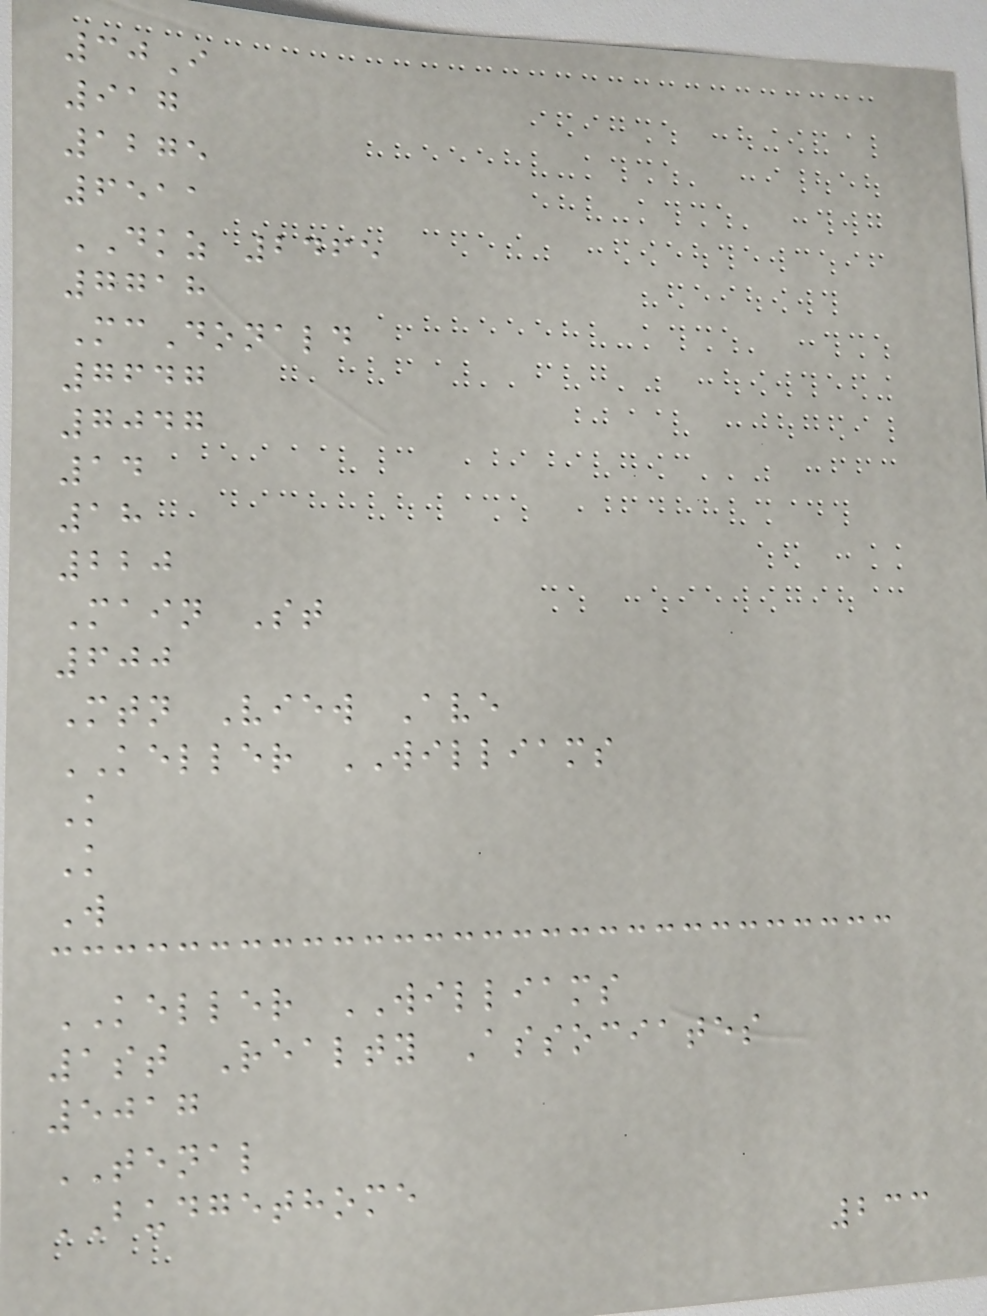30I
917
1275
6511
DKZ 2465
7718
McDonald
7647
7047
14
18
220
Main St
600
Mtn View Ave
KELLER WILLIAMS
K
K
W
KELLER WILLIAMS
1st Realty Associates
5017
TENAL
BUDGETHOME
233
